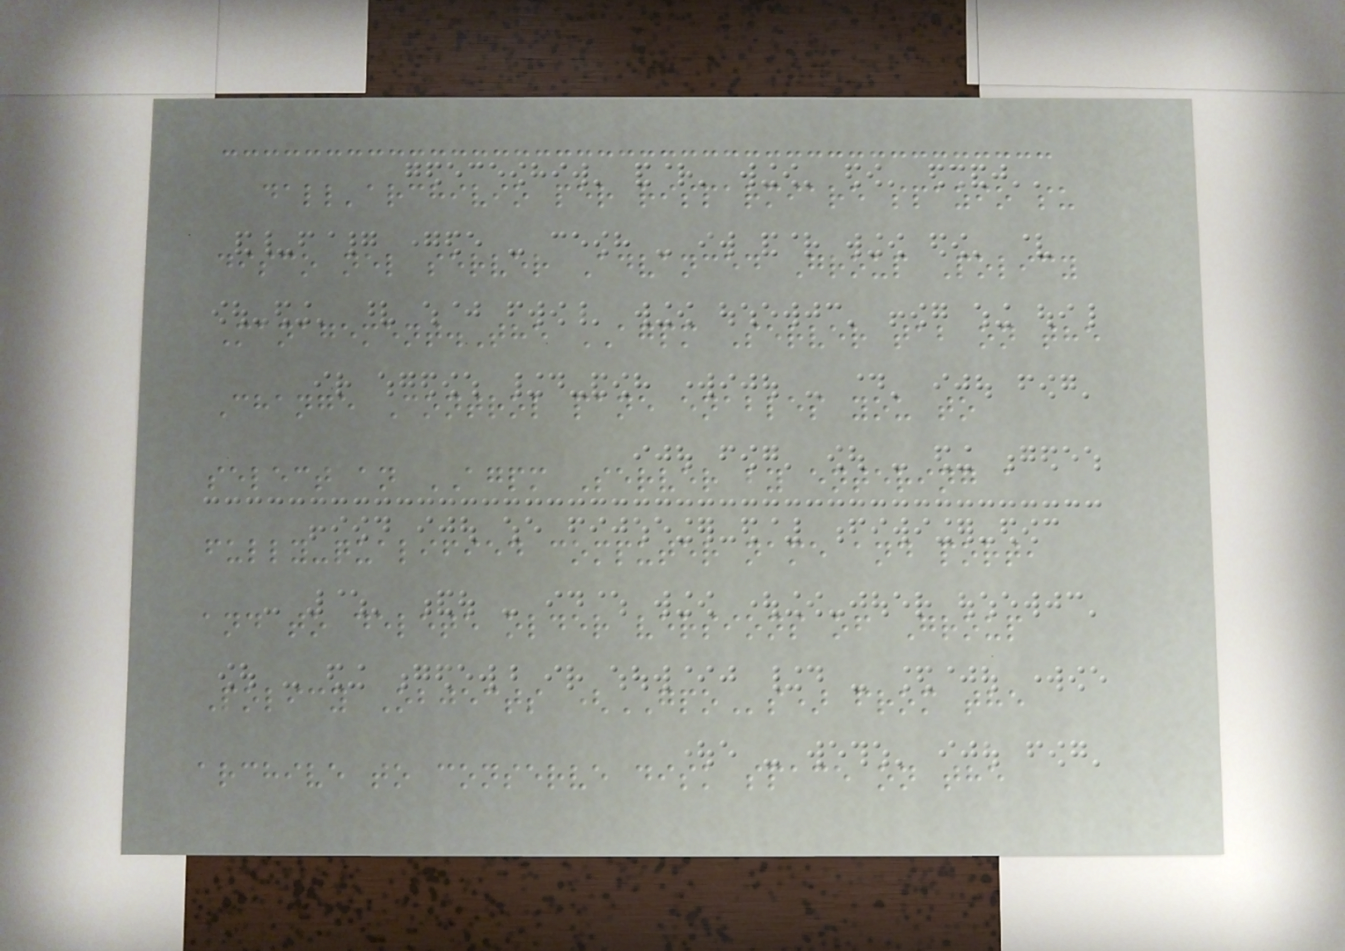dall'archivio per risparmiare spazio su
disco nel server Advanced Group Policy
Management.The AGPM Server tab on the
Change Control pane enables you to
select an AGPM Server by entering a
fully-qualified computer name and port,
and to delete older versions of Group
Policy Objects (GPOs) from the
archive to conserve disk space on the
